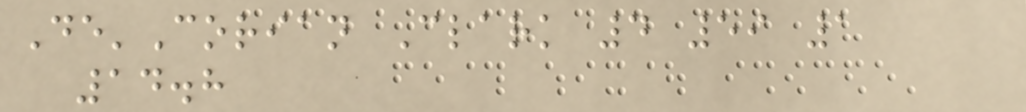De'Corian Clark 4 59 1
14.8
